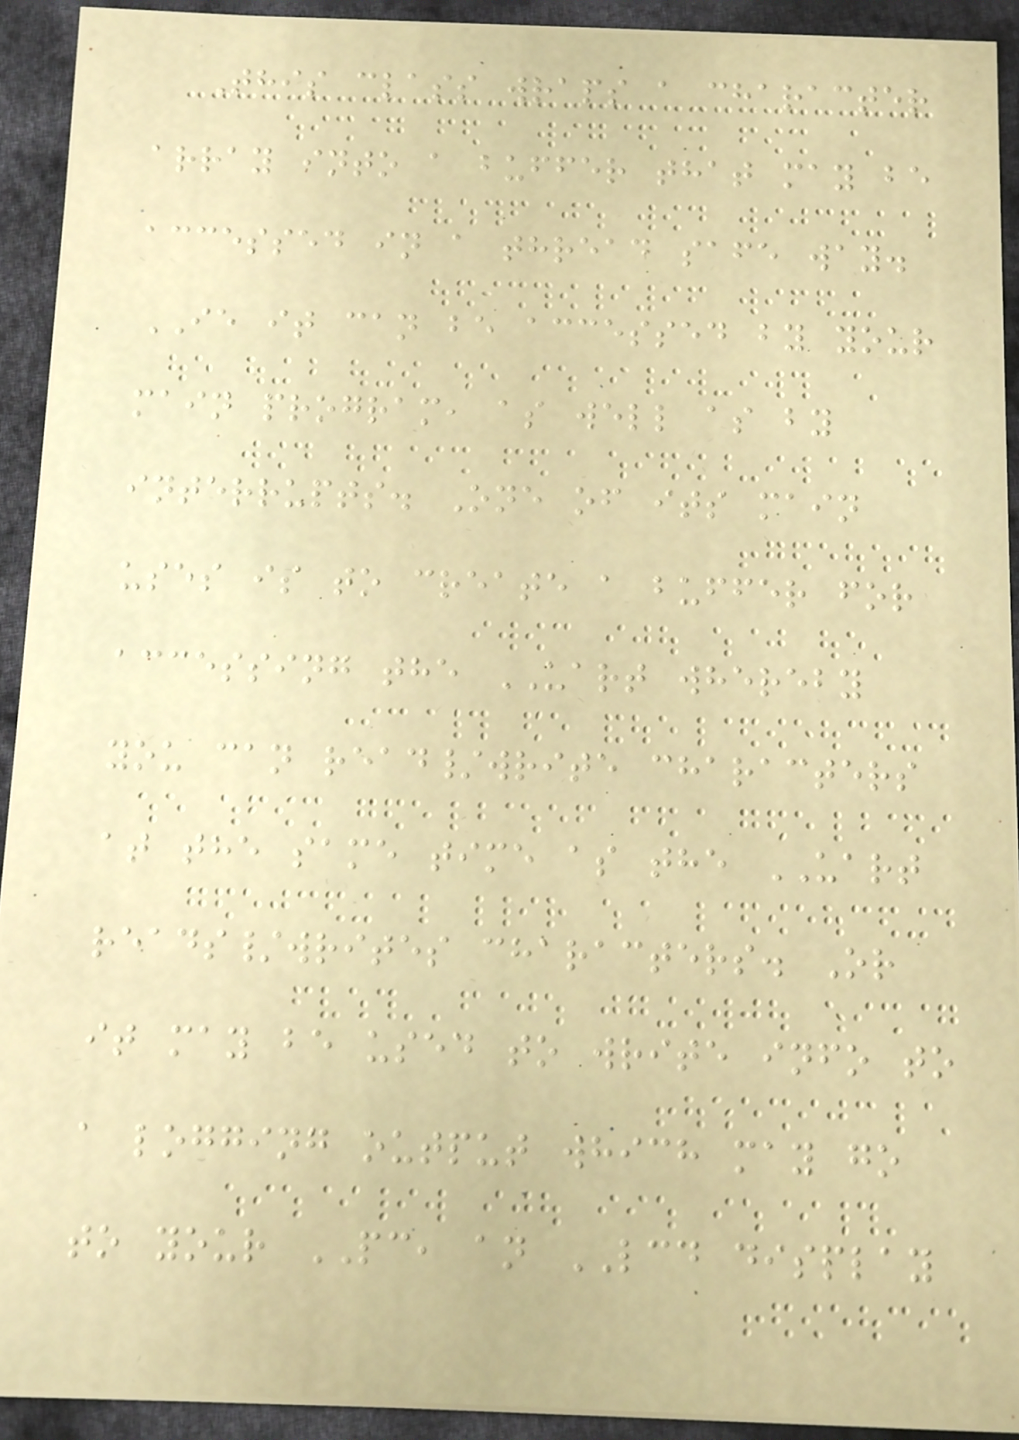This class wraps a character
array into a buffer that may be
accessed in a thread safe way.
IE it can be accessed by your
main program, as well as by
interrupts. One of its main
uses is to create a buffer for
accessing the UART whereby
you can read/write characters
at the same time as the UART
reads/writes characters. Or
it may be used to write info to
a logging output which may go
to your PC, an LCD display
